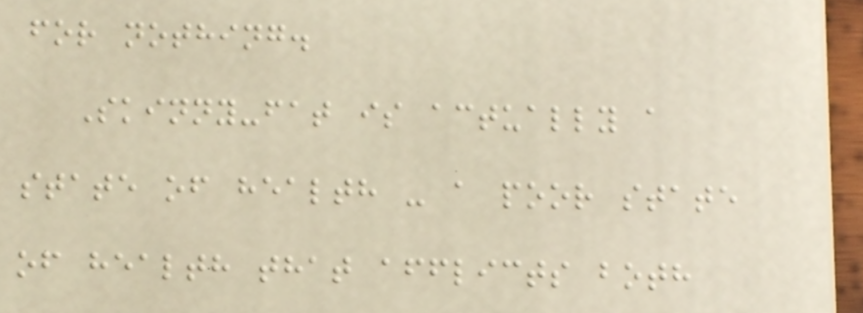for nothing.
Skinny-fat is actually a
state of health - a poor state
of health that afflicts both
